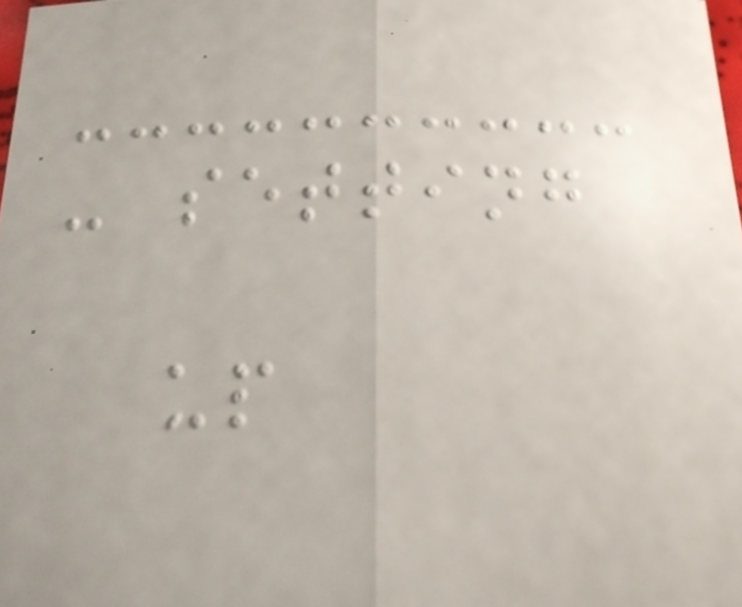- setting
up
